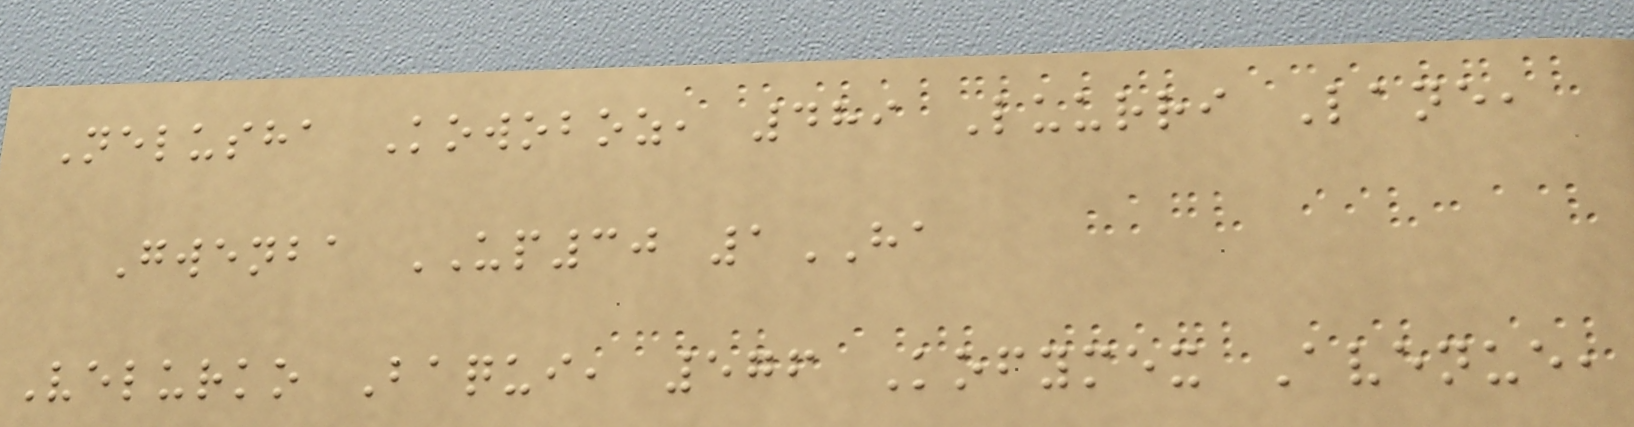Nelusha Kowoboz, 489 Luurri Lane,
Gwenba UP30 1HA
Velurko Baqui, 576 Kofymex Avenue,
